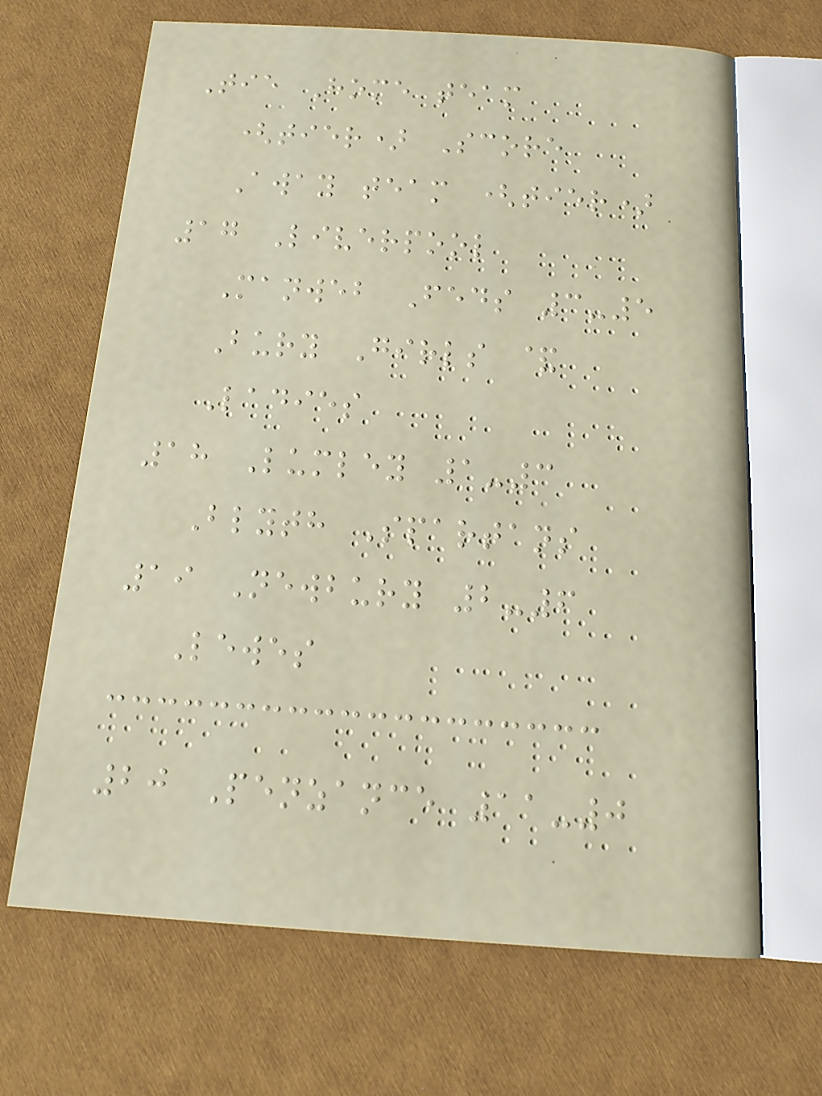Tie Home team
(tier) Score
Away team (tier)
17 Liverpool
Manweb Feds 3-5
Bury Girls &
Ladies
18 Lumley 1-3
Blyth Spartans
19 Newbury 2-6
Lewes
20 Penzance 11-0
